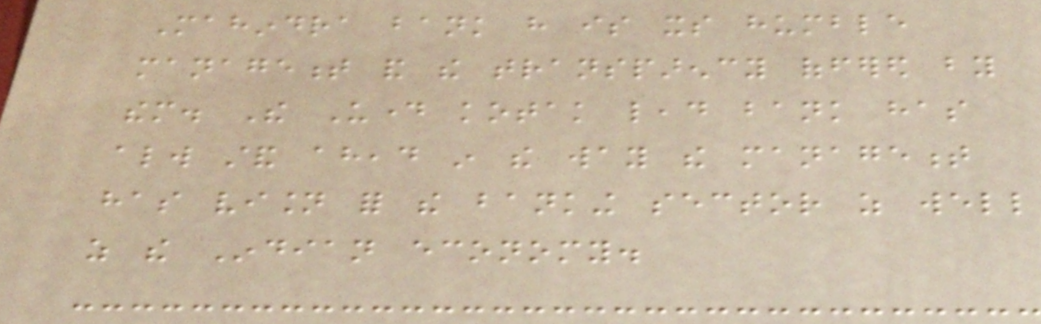Mahindra bank have is its humble
management and the transparency offered by
them. The Uday kotak lead bank has
always stand ahead in the way the management
has vision for the banking sector as well
as the Indian economy.
